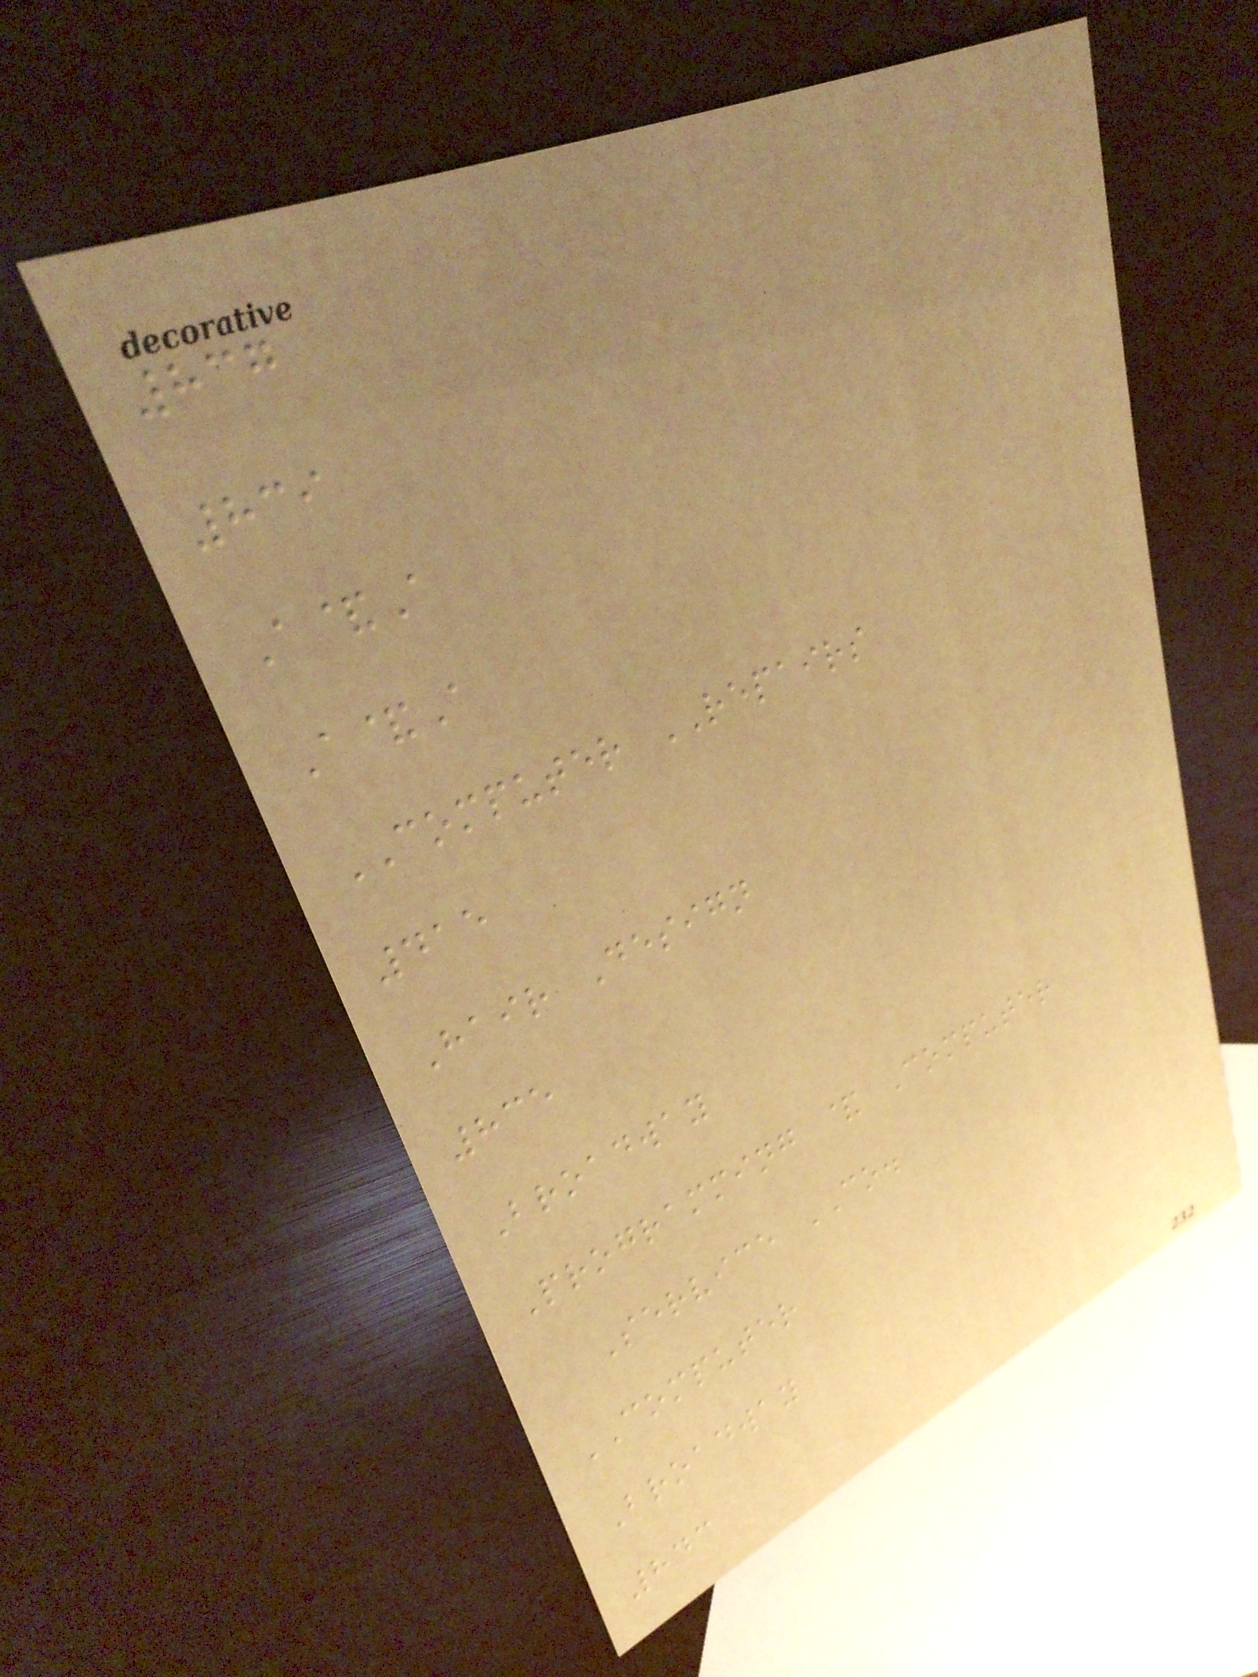837
839
A&A
A&A
COMPUTER REPAIRS
415
Hair Design
835
Broadway
Programming & Computer
Service CO.
COMPUTER
Broadway
843
